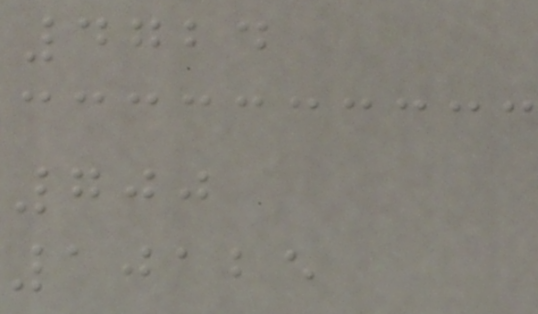4724
700
10125
